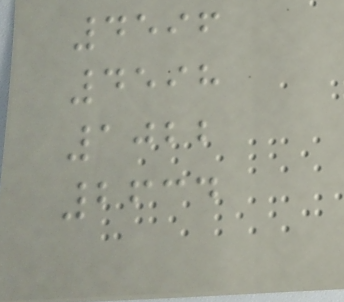4596
4598
1022
2634
